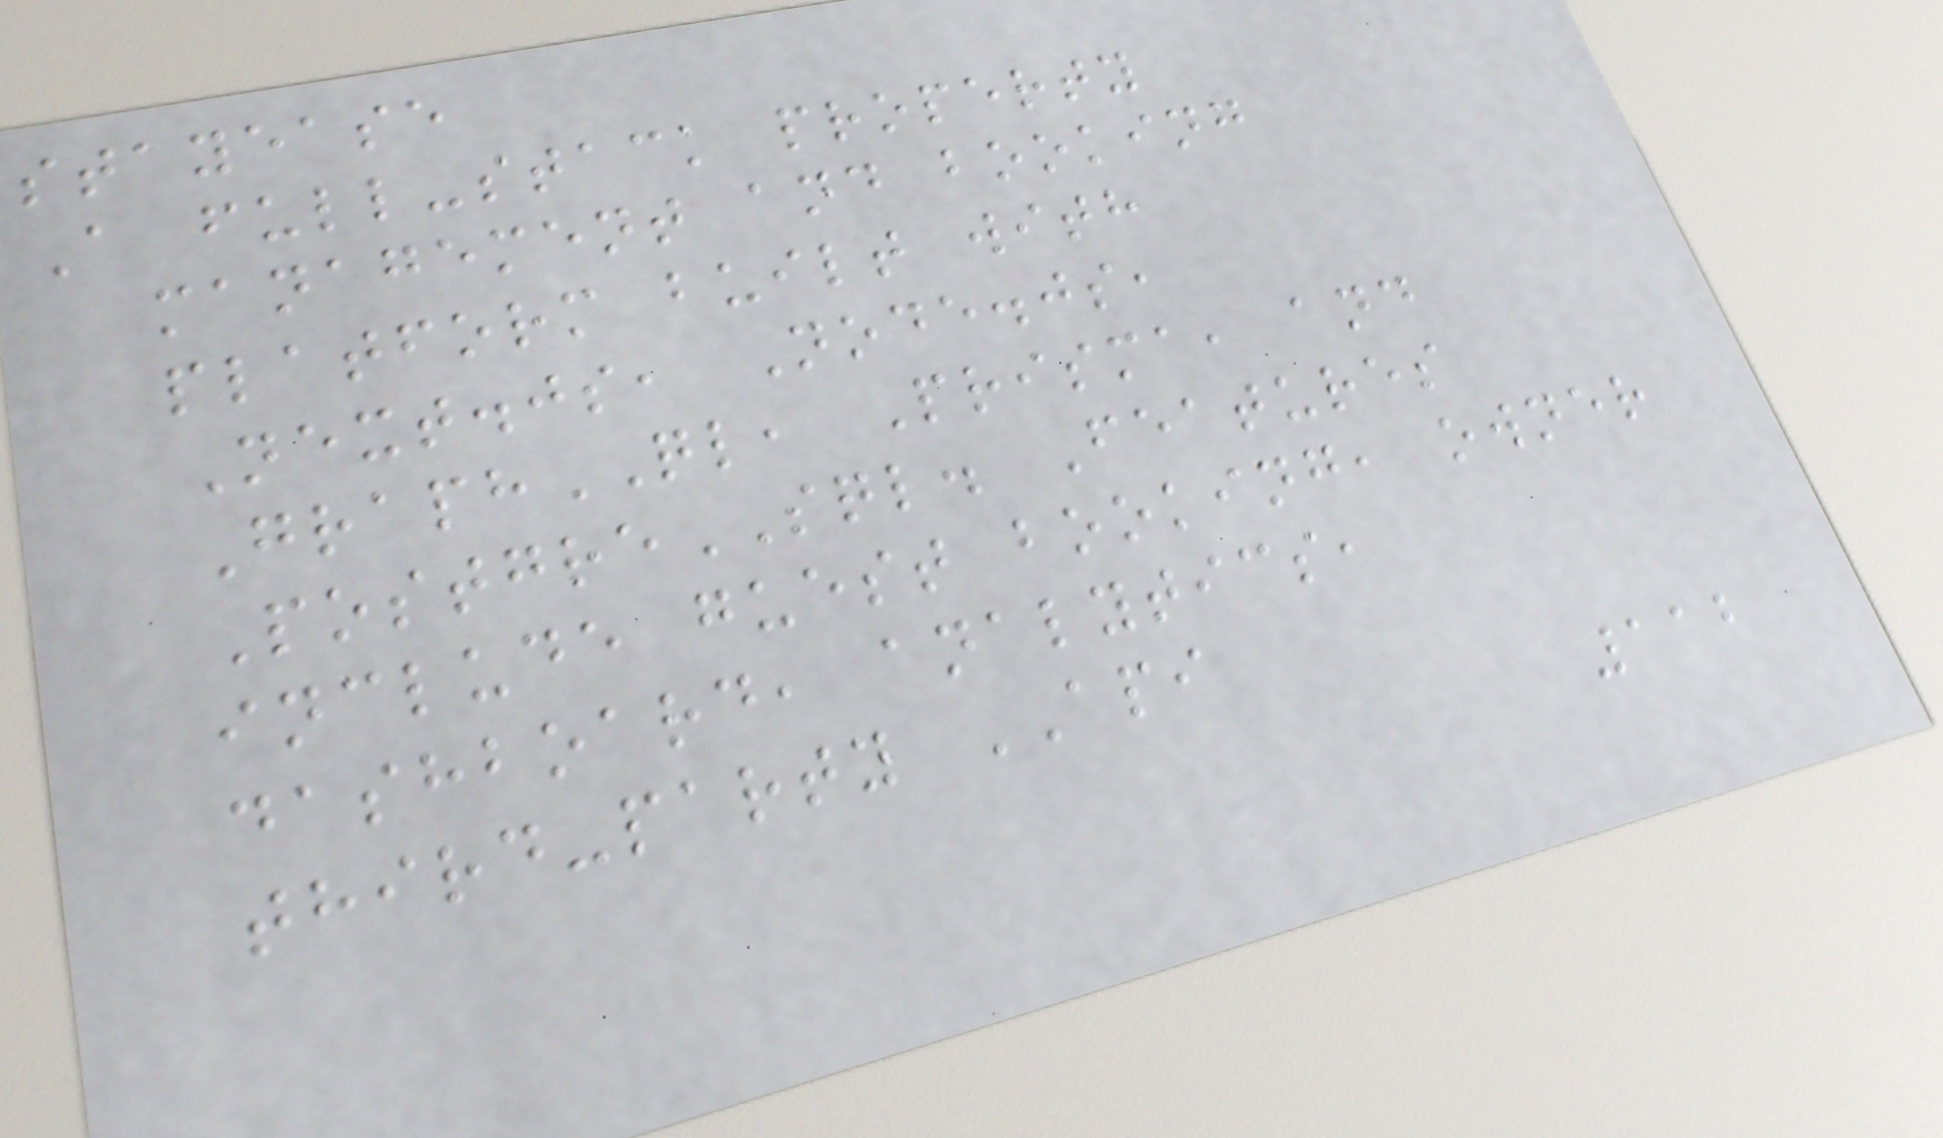stayease
A full-stack property
management and booking
platform built with
Next.js, Node.js,
GraphQL, Prisma, and
PostgreSQL. Features
include guest booking, owner
dashboard, analytics,
third-party API
112
